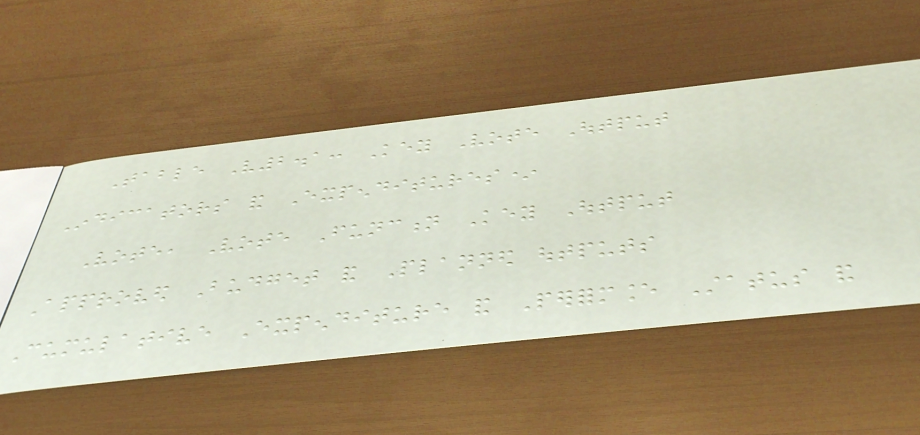Table V2.1: Key Vote Output
Indicators and Expenditures*
Vote, Vote Function Key Output
Approved Budget and Planned outputs
Cumulative Expenditure and Performance Status and
